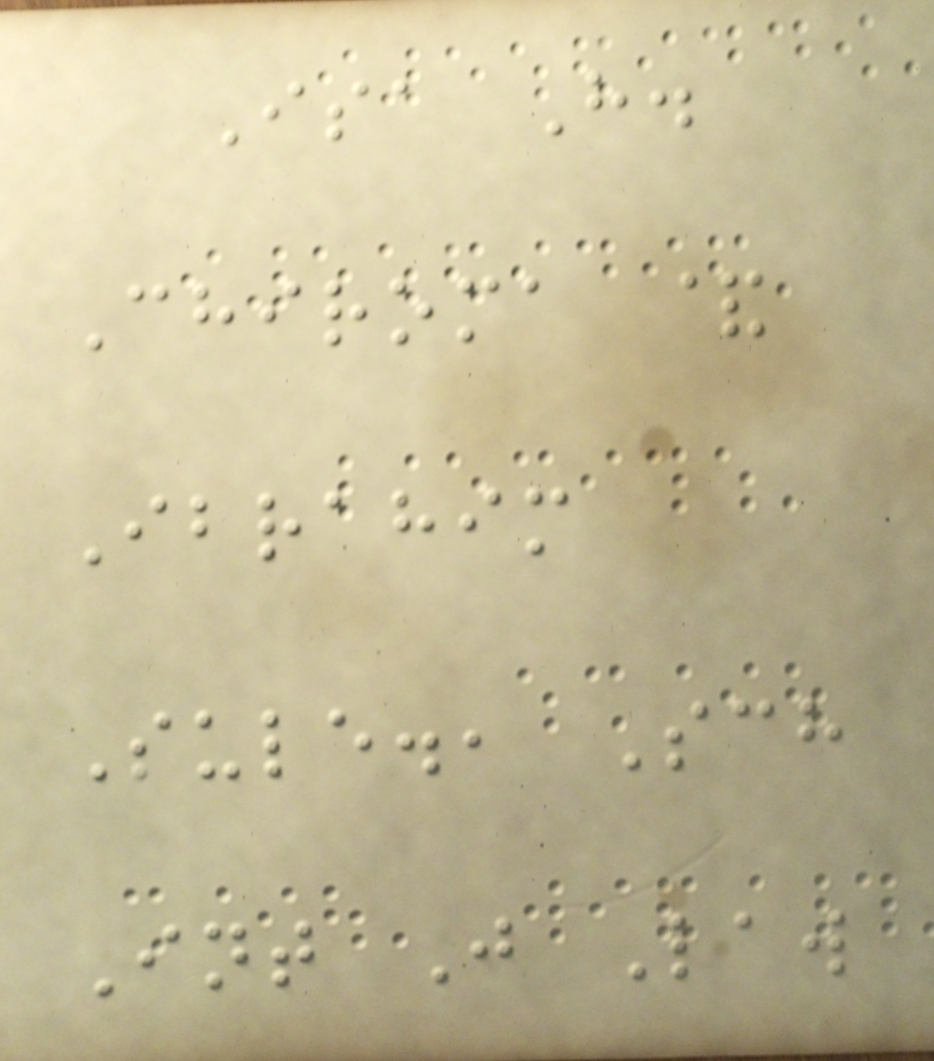Isa H.
Chiroma &
Ibrahim
Sule., Sch
Int J Law
